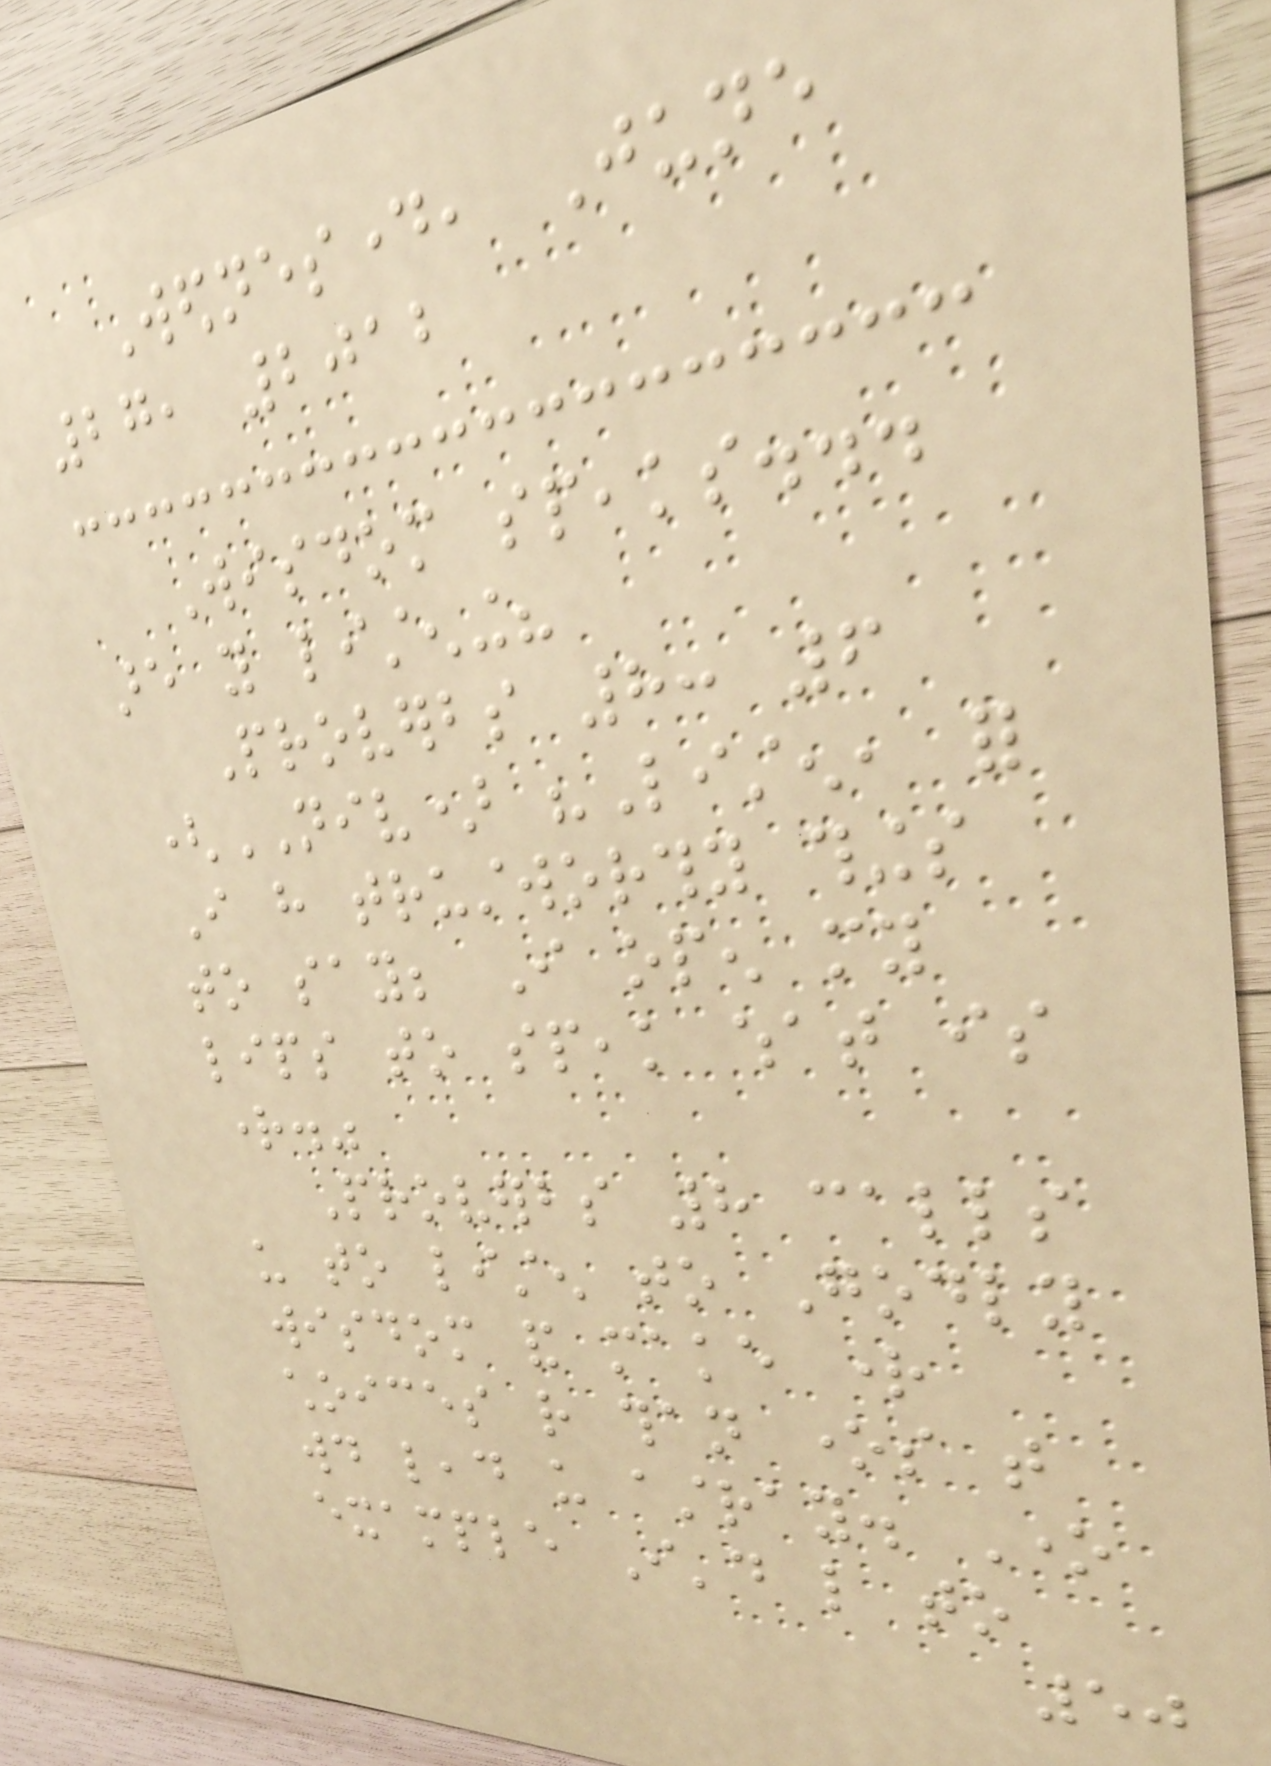Wednesday, June
27, 2012
Wisdom speaks...
are you listening?
Proverbs 8: 6
(NIV) "Listen, for
I have trustworthy things
to say; I open my
lips to speak what is
right."
Proverbs 8 calls
us to listen to Godly
wisdom and make right
choices rather than ones that
would lead us astray. One
example I'd like to
50
